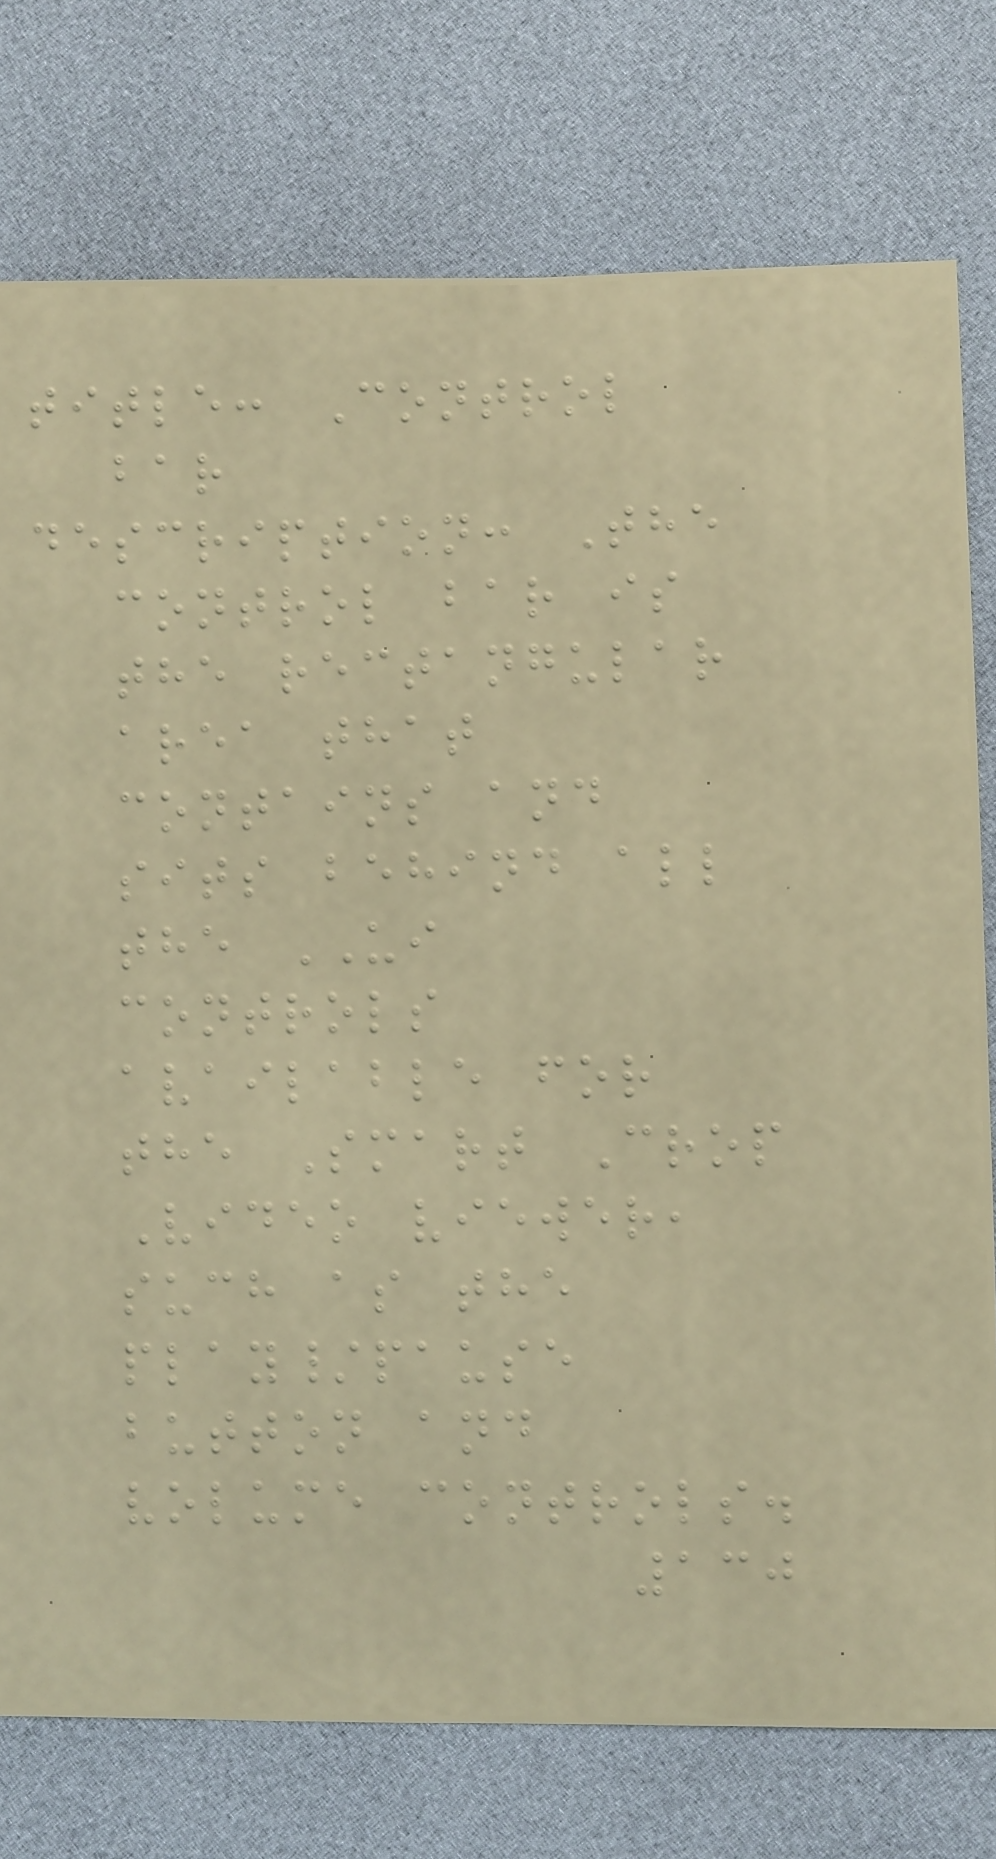title: Control
bar
description: The
control bar is
the rectangular
area that
contains and
sits behind all
the UI
controls
available for
the Smart Crop
Video viewer,
such as the
play/pause
button and
volume controls.
130
